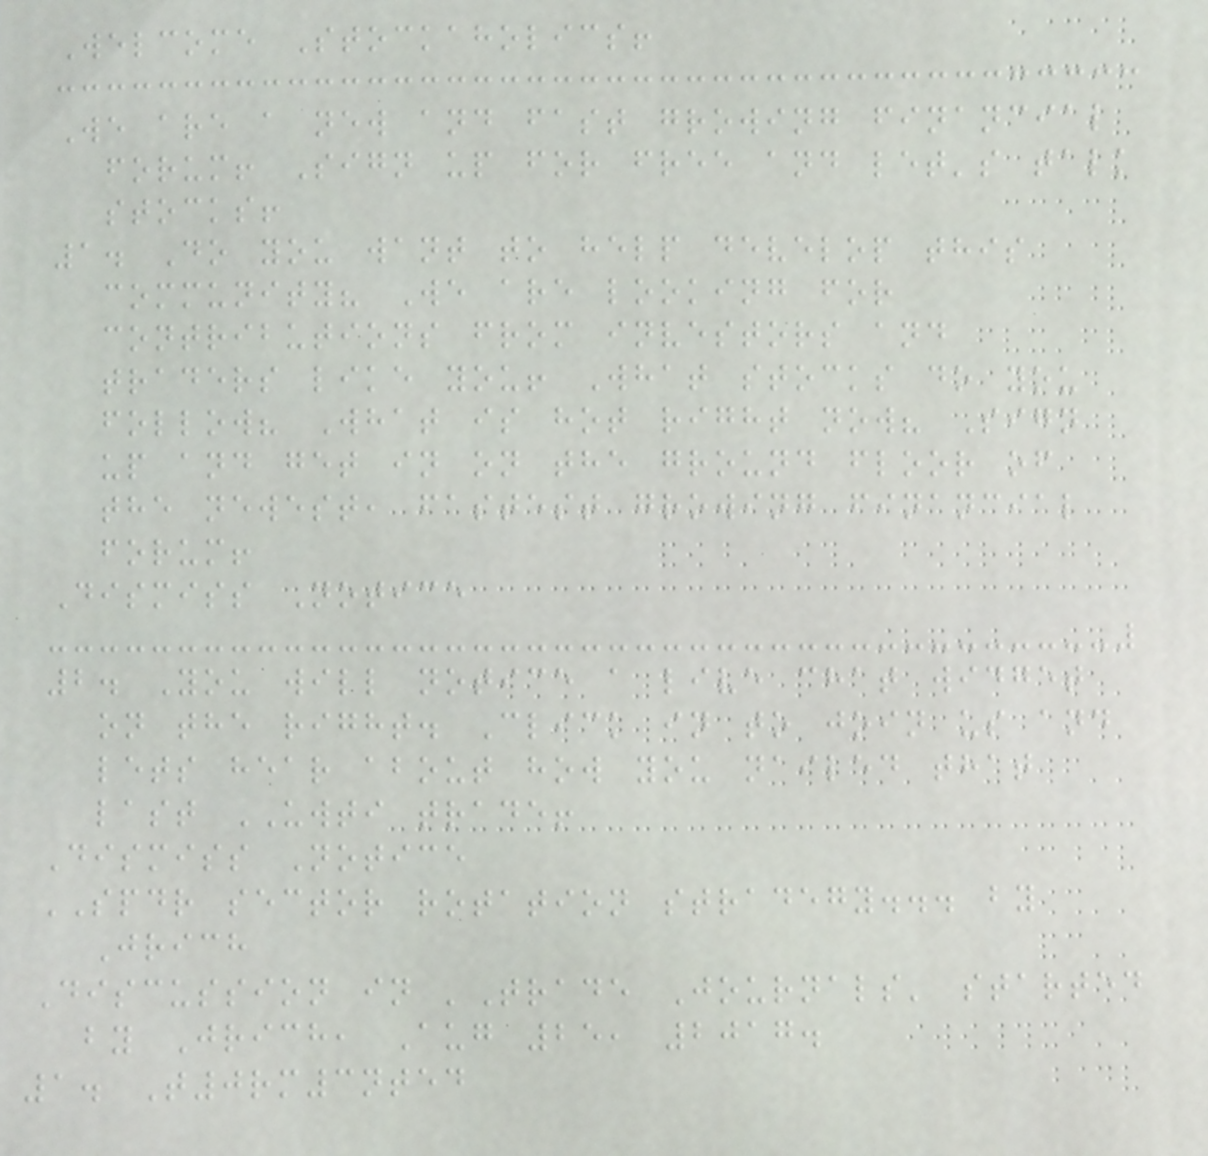Welcome Stockaholics!
We are a new and fast growing financial
forum! Sign up for free and let's talk
stocks!
1. Do you want to help develop this
community? We are looking for
contributions from investors and
traders like you! What stocks do you
follow? What is hot right now? Sign
up and get in on the ground floor of
the newest, fastest growing financial
forum!
Dismiss Notice
2. You will notice a live chat widget
on the right. Click in to join us and
lets hear about how you nailed that
last UWTI trade!
Dismiss Notice
SPDR sector rotation stradegy... by
Jrich
Discussion in 'Trade Journals' started
by Jrich, Aug 25, 2017.
1. T0rm3nted
